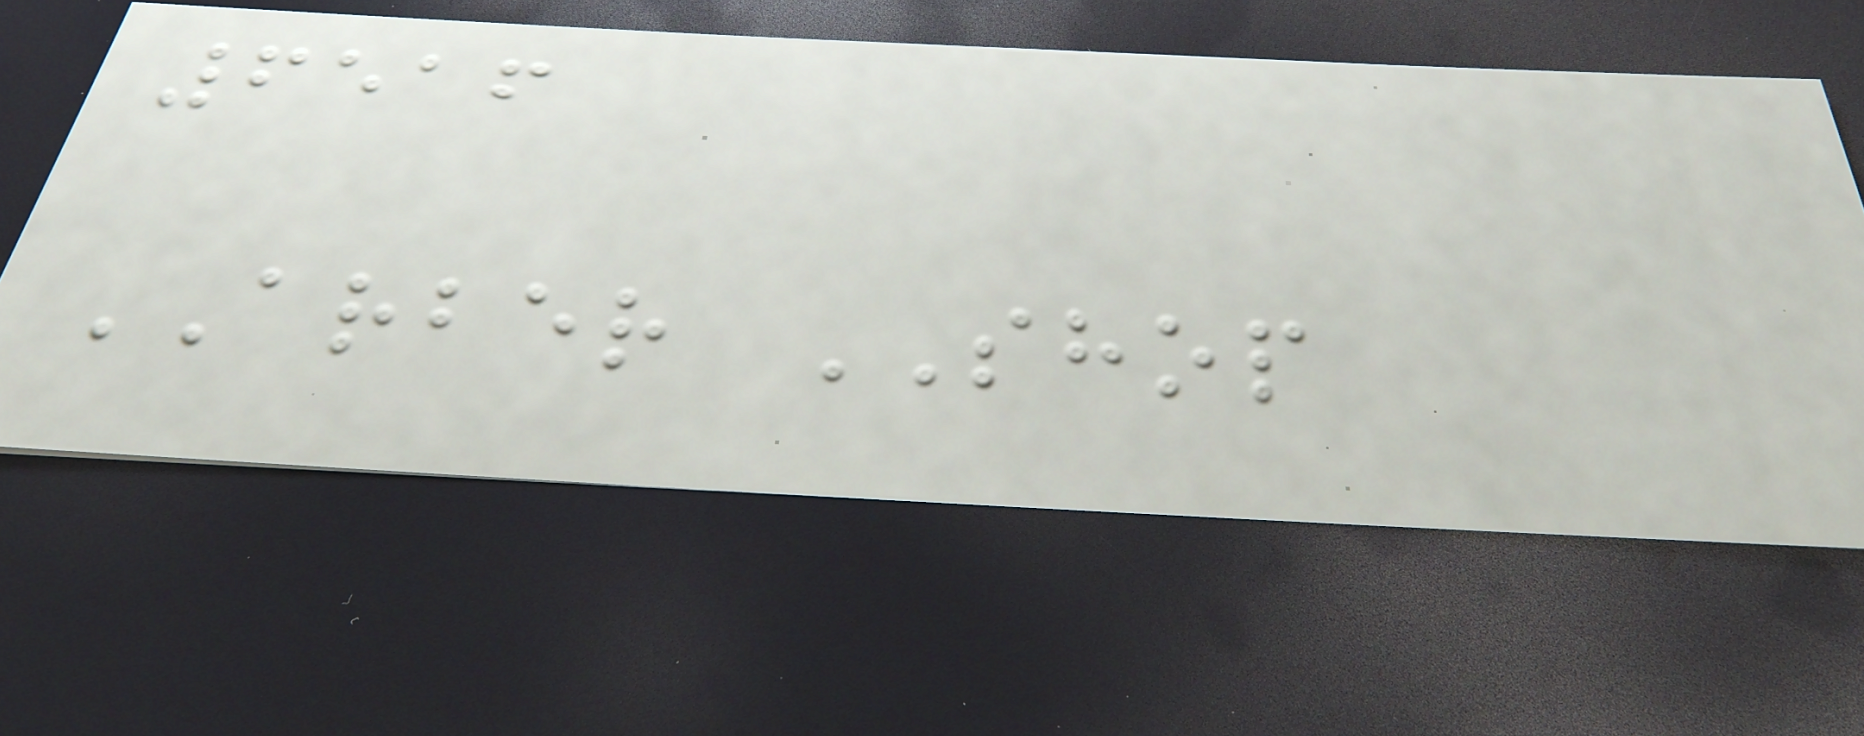6516
ARBER SHOP
